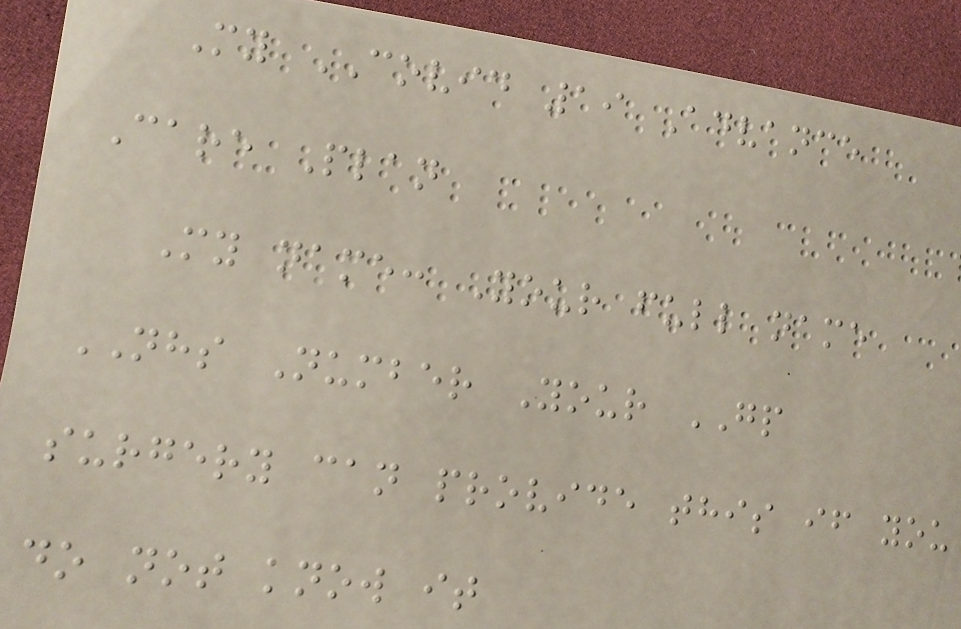My COVID 19 Advance
Care Plan
My name: Your full name
NHS Number Your GP
surgery can provide this if you
do not know it
